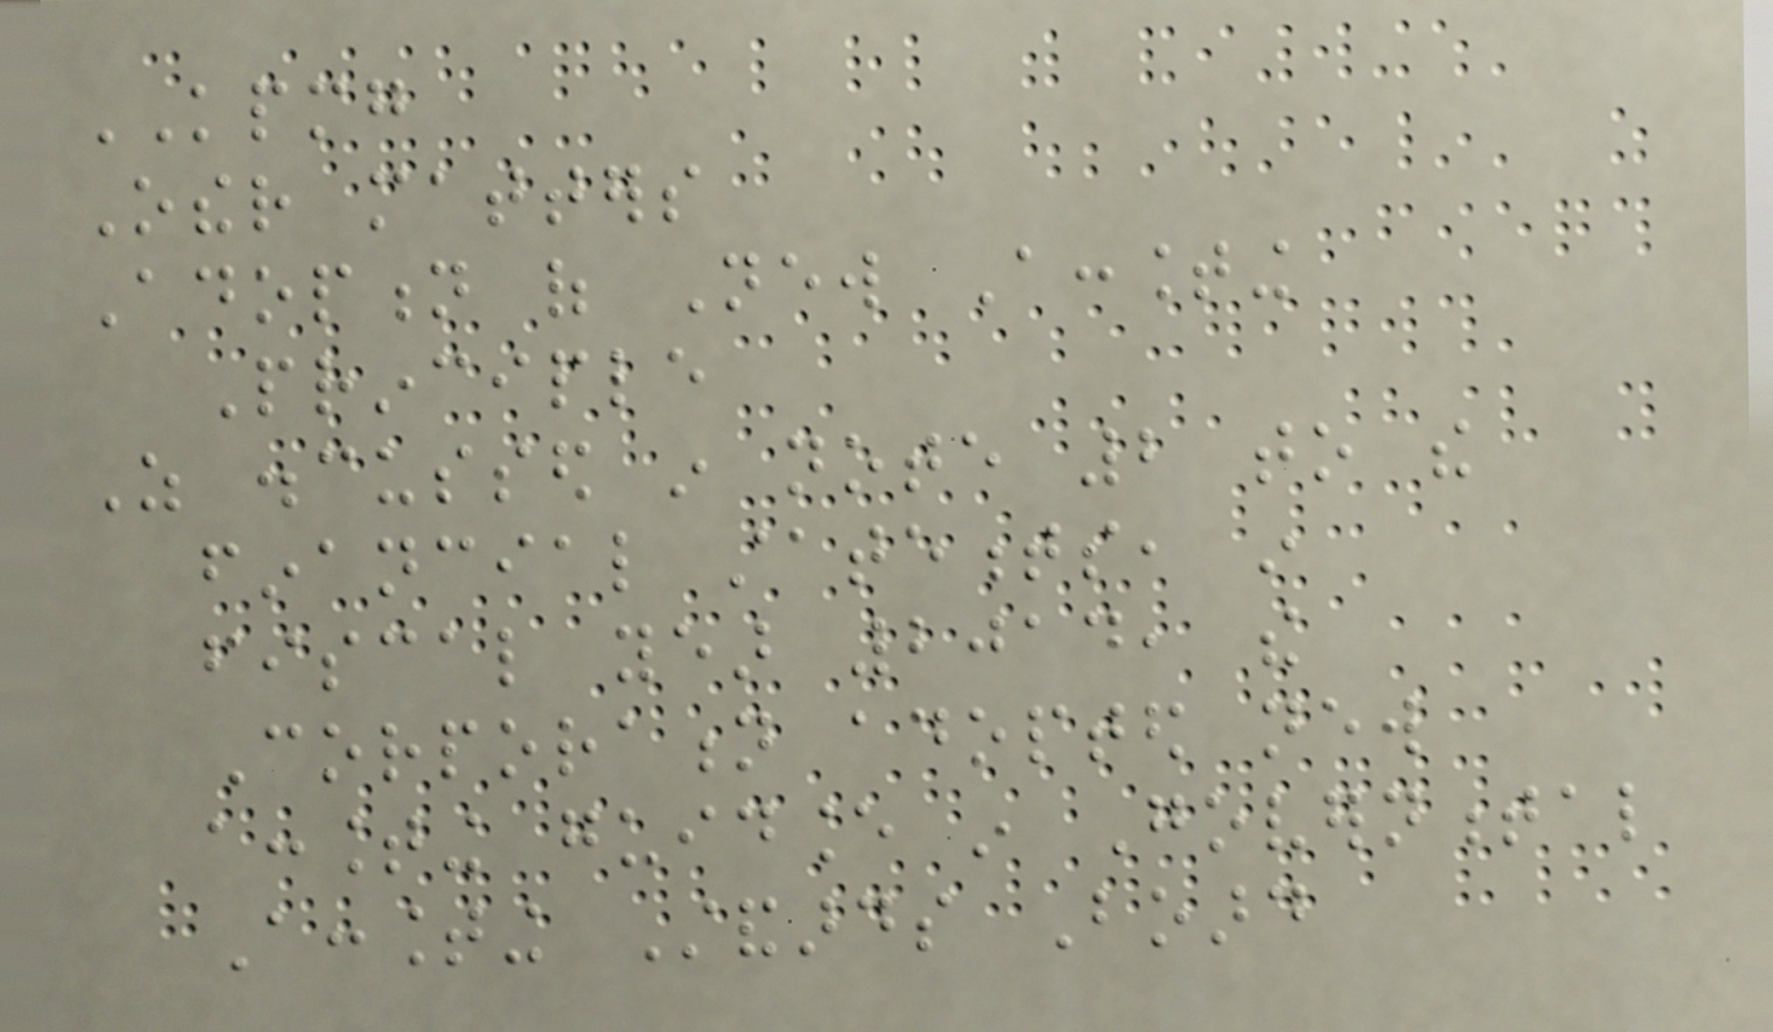KPMG
Other matters
Adoption of New Accounting
Principle
As discussed in note 2 to the
financial statements, in
fiscal year 2014, the
Corporation adopted new
accounting guidance in Governmental
Accounting Standards Board
